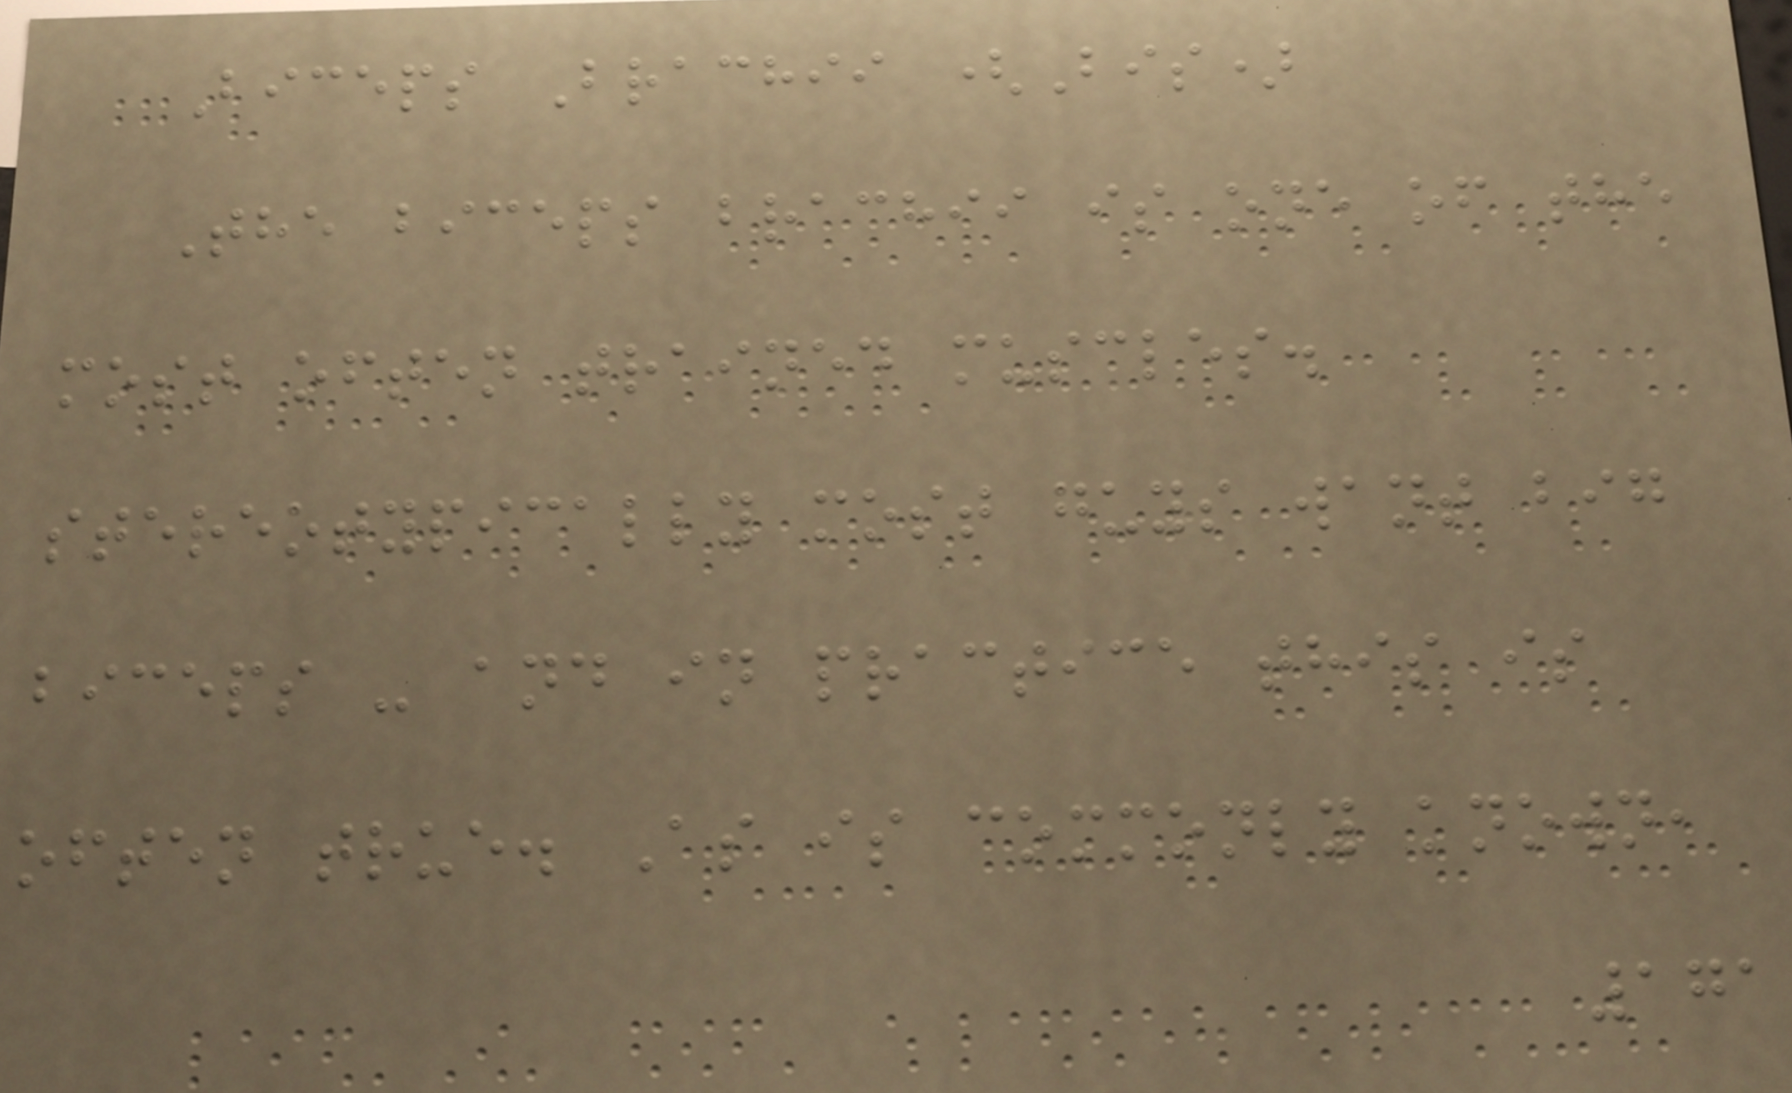Biceps Brachii (Bis)
The biceps brachii is one of the
most often trained muscles.
stereotypically most guys want big
biceps - and in practice this is
often true. As is commonly known,
171
